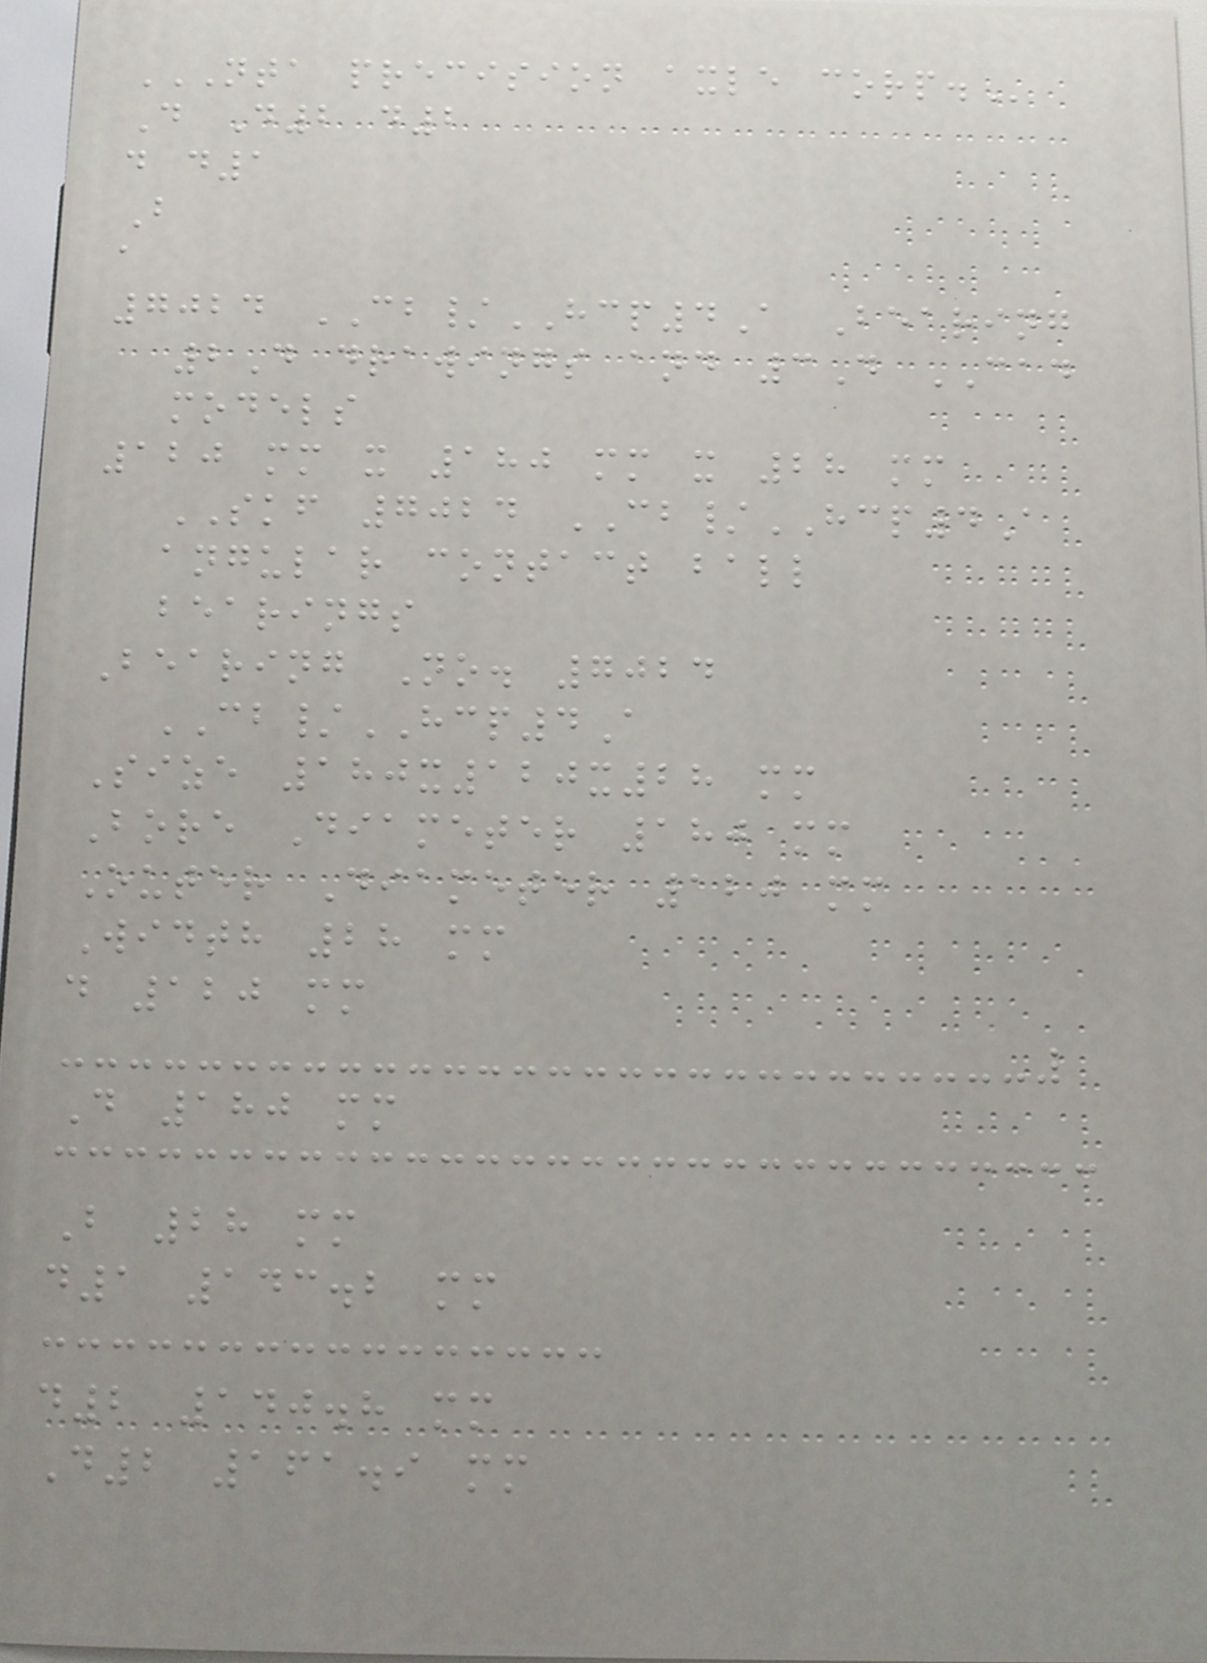NTA PRECISION AXLE CORP.
D D2 d2
d d1
B
a
7024 CB/HCP4A Bearing
2D drawings and 3D CAD
models
120 mm x 180 mm x 28 mm
SKF 7024 CB/HCP4A
angular contact ball
bearings
Bearing No. 7024
CB/HCP4A
Size 180x120x28 mm
Bore Diameter 180 mm
Outer Diameter 120 mm
Width 28 mm
d 120 mm
D 180 mm
B 28 mm
d1 143.2 mm
d2 140.8 mm
D2 161.9 mm
